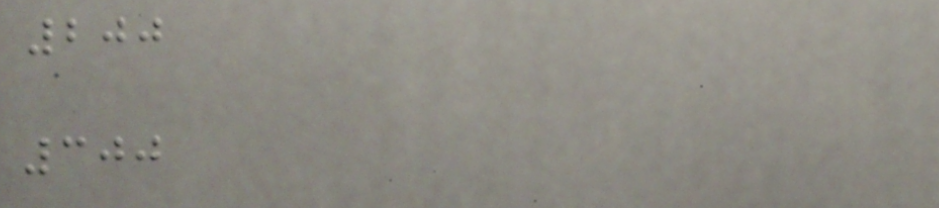200
300
